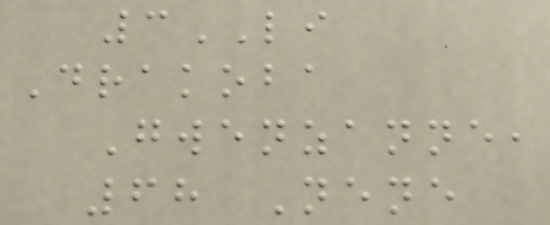3LI
Drakoba
Gwenzanne,
68 Nene
